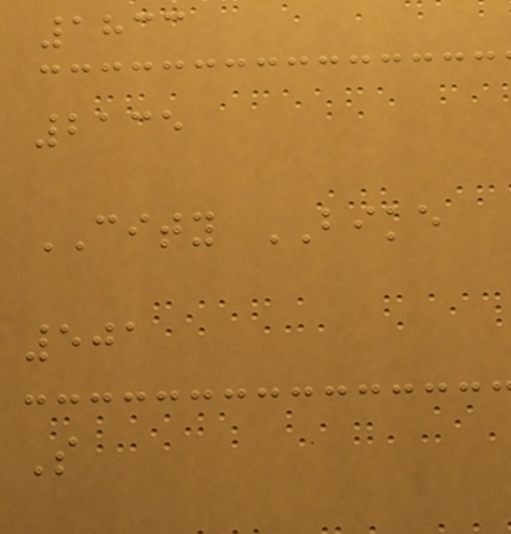1833
2135
CITY BIKE
501
S
